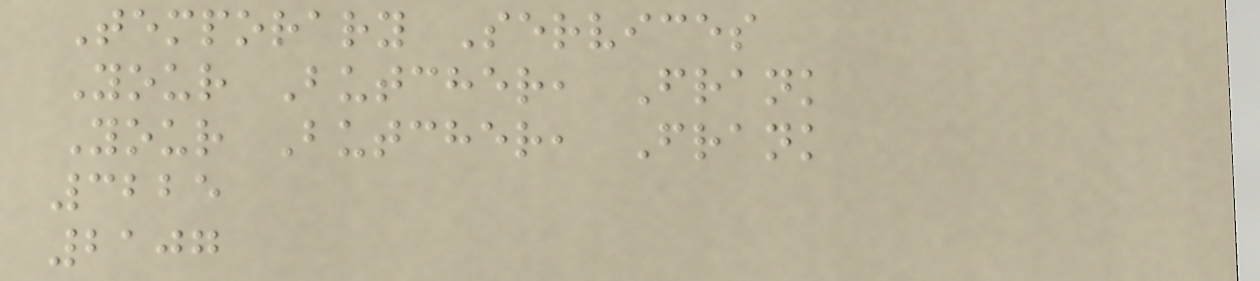Temporary Services
Your Butcher, Frank
Your Butcher, Frank
3225
2107
